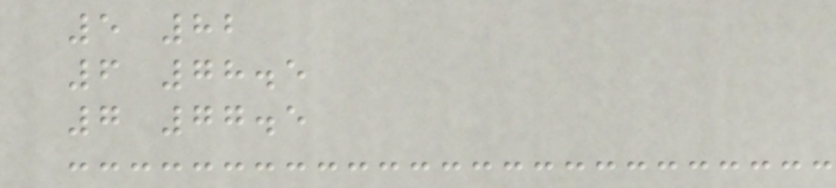5 82
6 78.5
7 77.5
